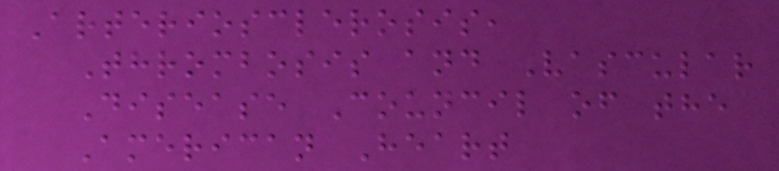Arteriosclerosis,
Thrombosis and Vascular
Disease Council of the
American Heart
